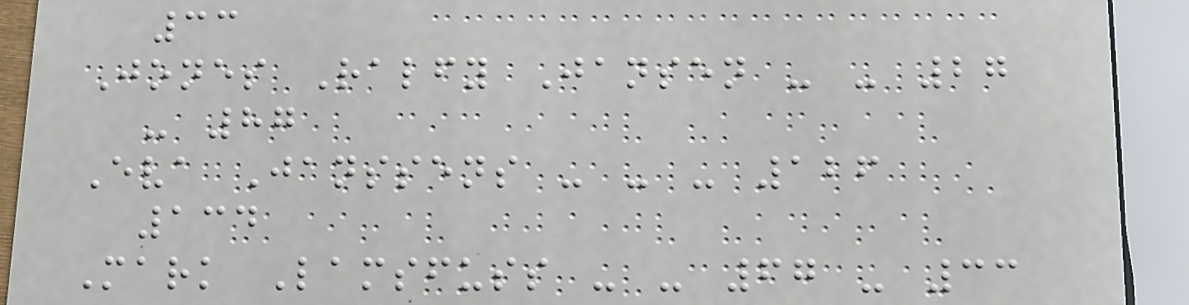33
Jones Ralfy Jansen - - 27
- 87
Eva Janssens - - - 126
134
Mark Lamsfuss - - 67 - 33
